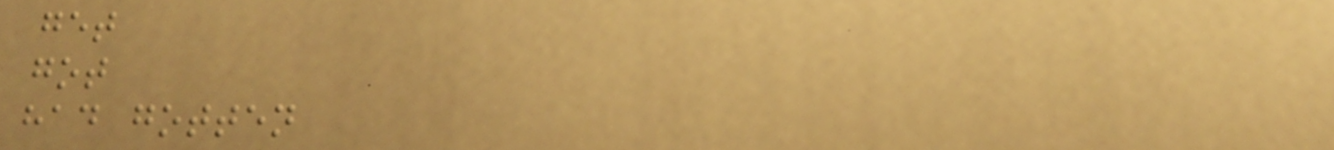get
got
had gotten
